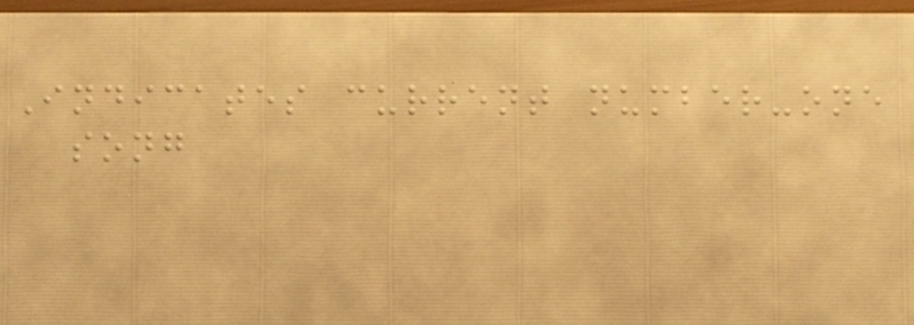Indicates current number-one
song
